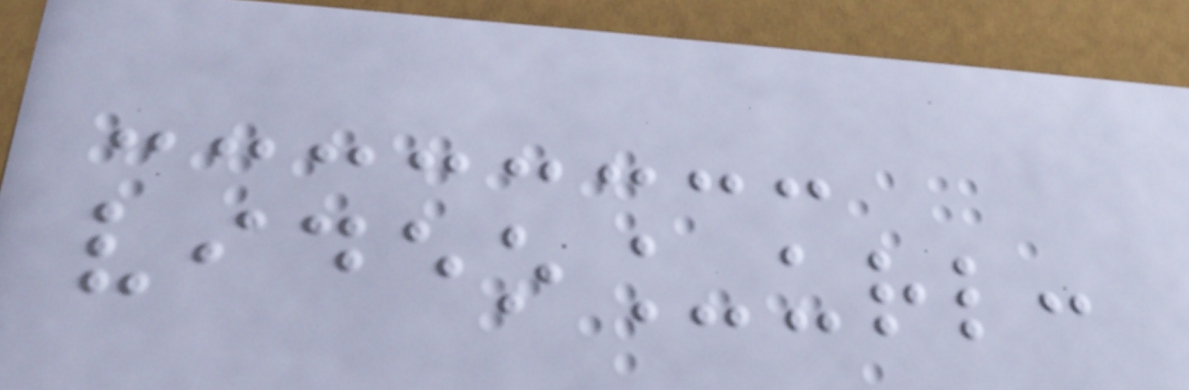video_url:
